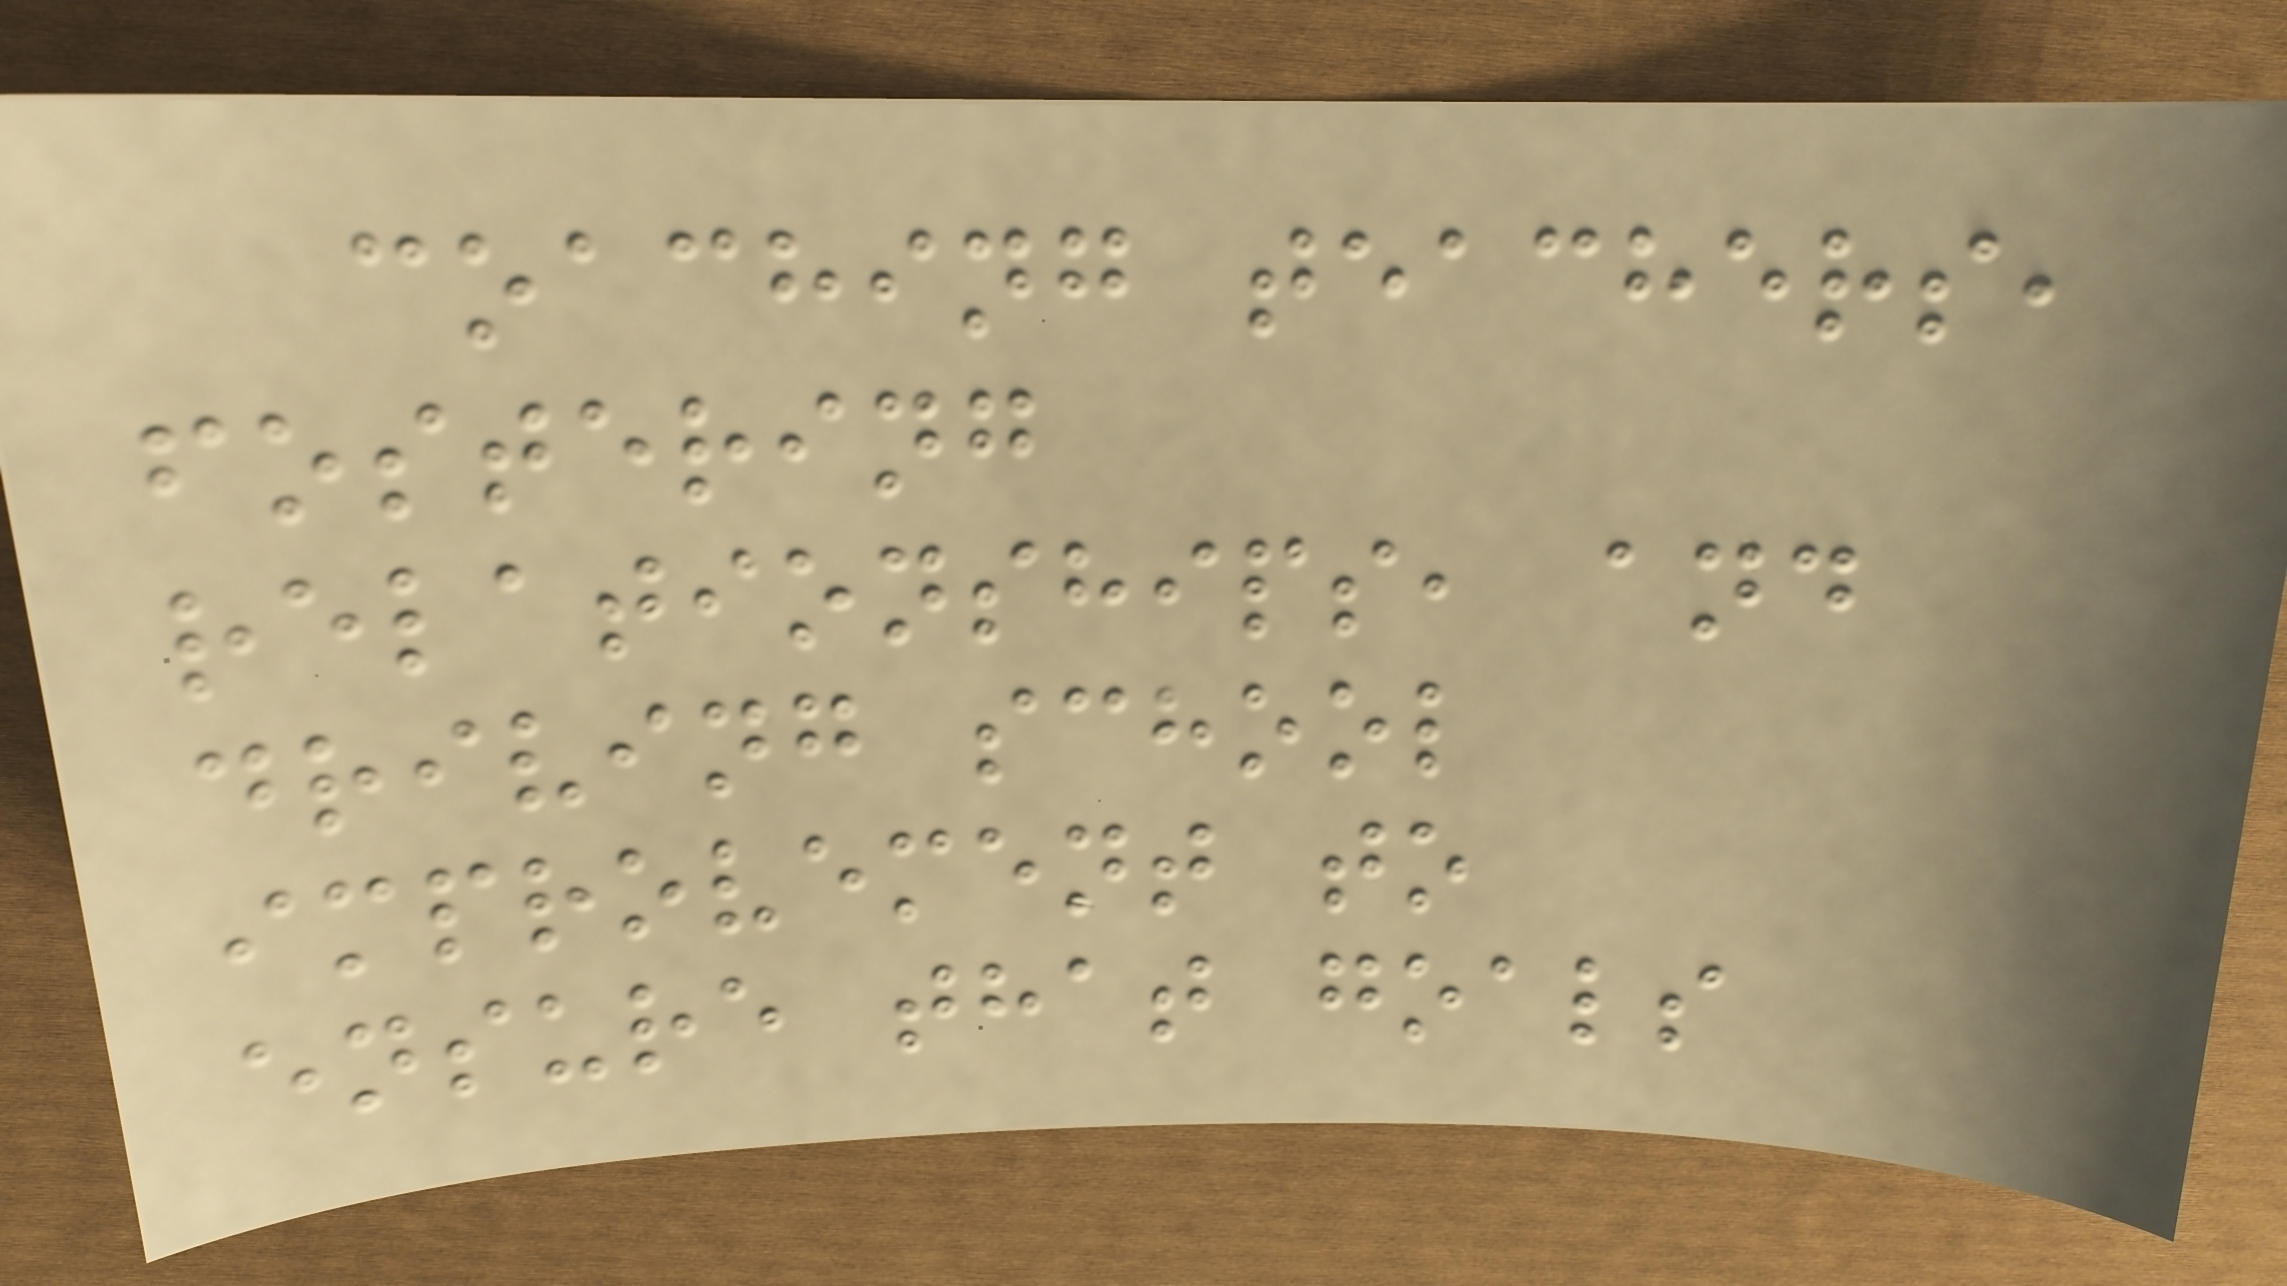coaching teachers,
fostering
relationships, and
driving school
improvement to
ensure that goals
